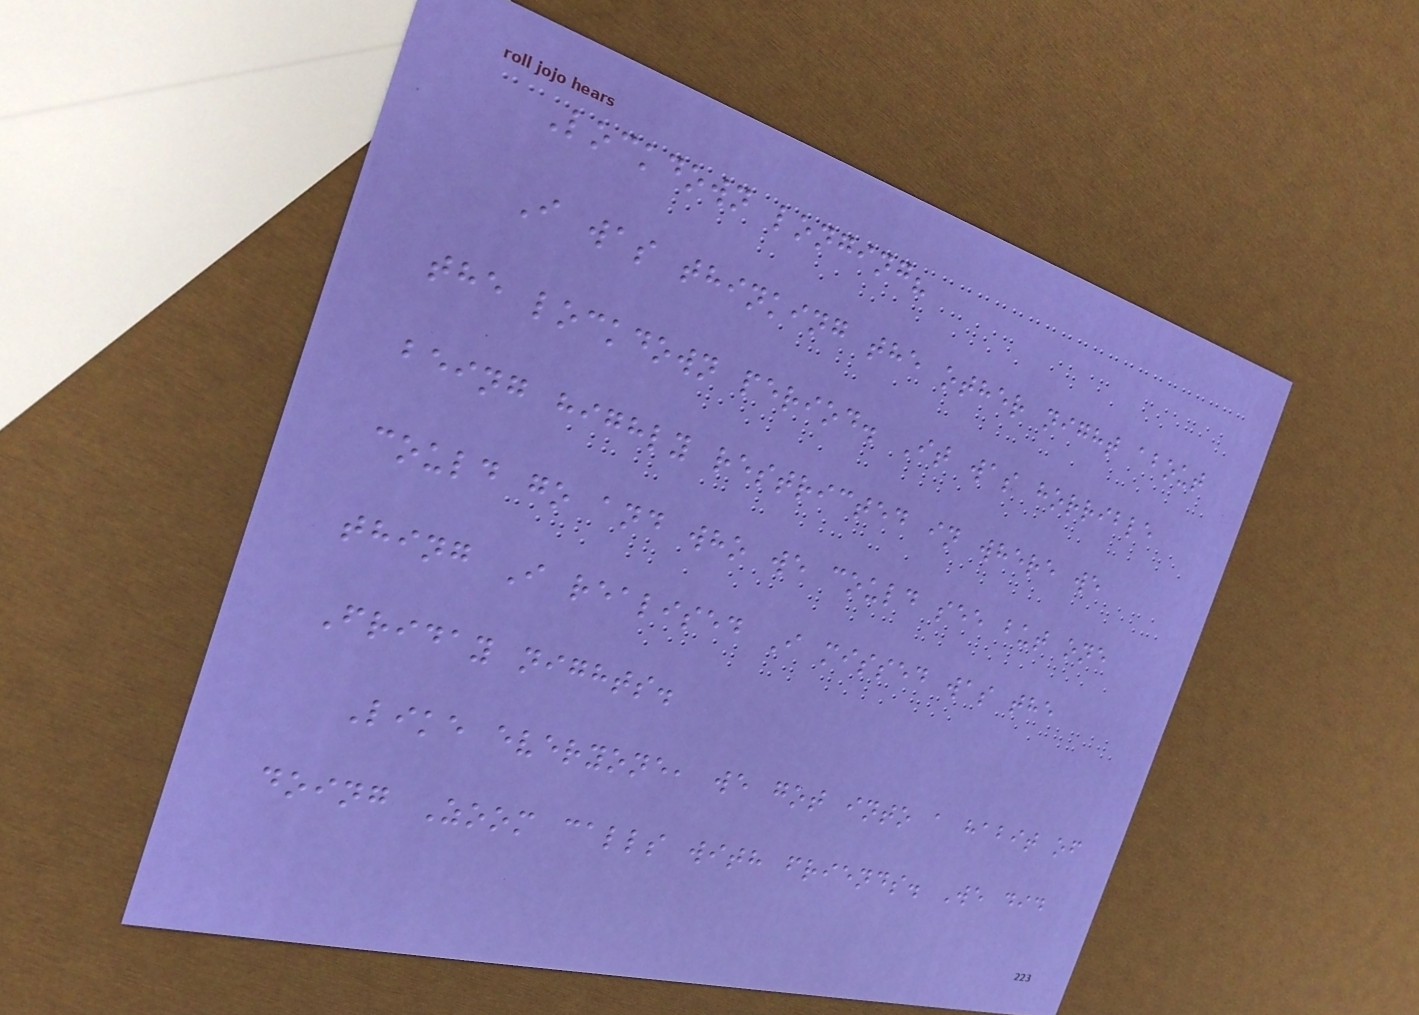Lockdown longing?
I was thinking the other night about
the lockdown period. It was horrible
being highly restricted in where we
could go and who we could see but one
thing I realised I missed was the
Friday nights.
Like everyone, we got into a habit of
doing Zoom calls with friends. We did
